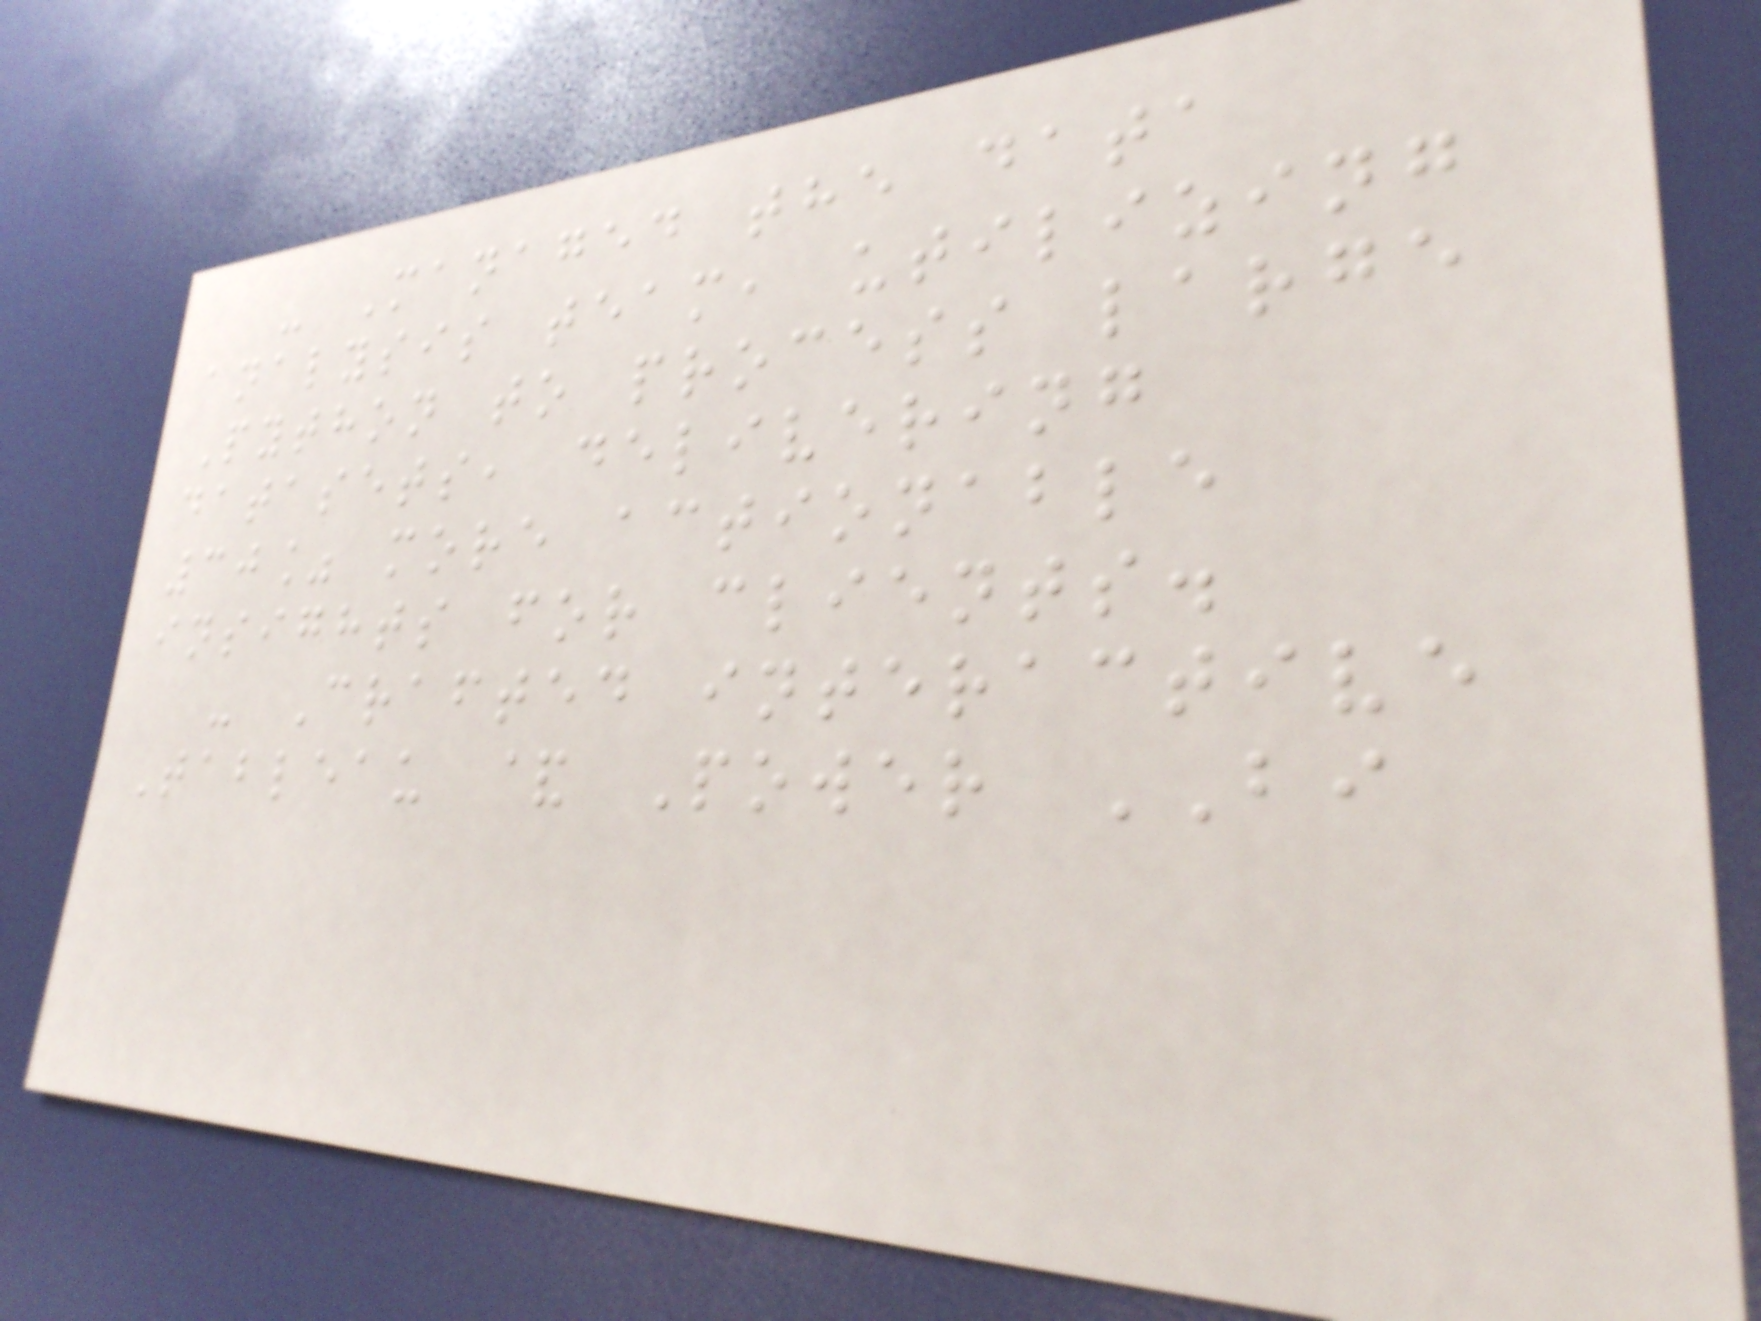- Managed the data
analysis team, utilizing
Python to process large
datasets, delivering
30% more actionable
insights for clients.
- Crafted interactive
Tableau & Power BI
